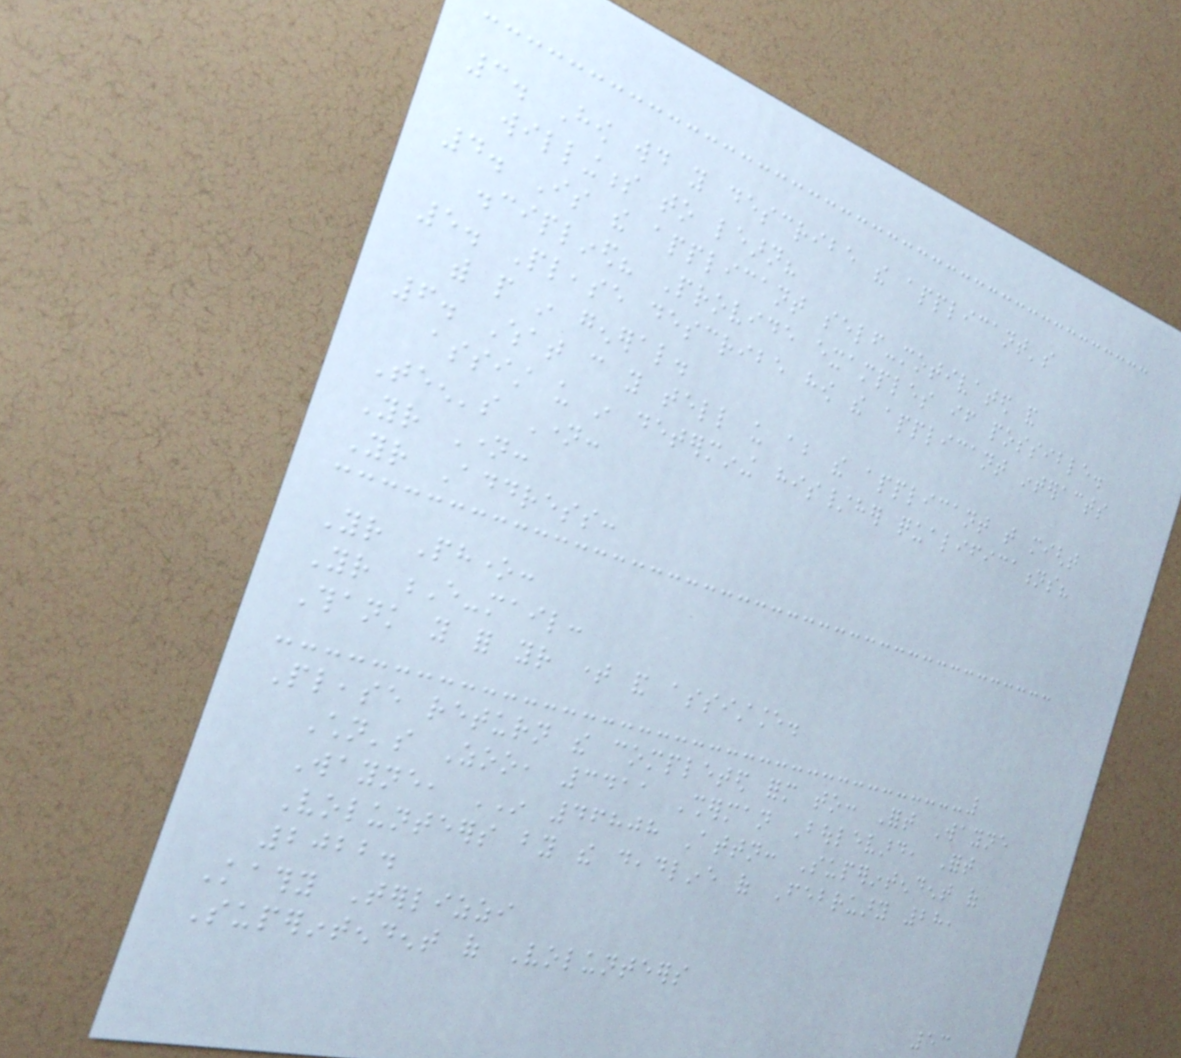3. How would you describe the applicant's
willingness to learn?
4. Is the applicant self-motivated and
disciplined? Provide examples if possible.
5. Please describe how the applicant interacts
with people in general.
6. What can you tell us about the applicant that might
assist us in determining his/her qualifications?
Teen's Name:
Your Name:
Your Address:
Your Phone:
Your E-mail:
Thank you for your time and assistance.
Please return the completed form to: Fort Wayne
Children's Zoo, 3411 Sherman Boulevard, Fort
Wayne, IN 46808 Attn: Superintendent of
Volunteers by the deadline of February 28,
2022.
Kathy Terlizzi
Superintendent of Volunteers
53
